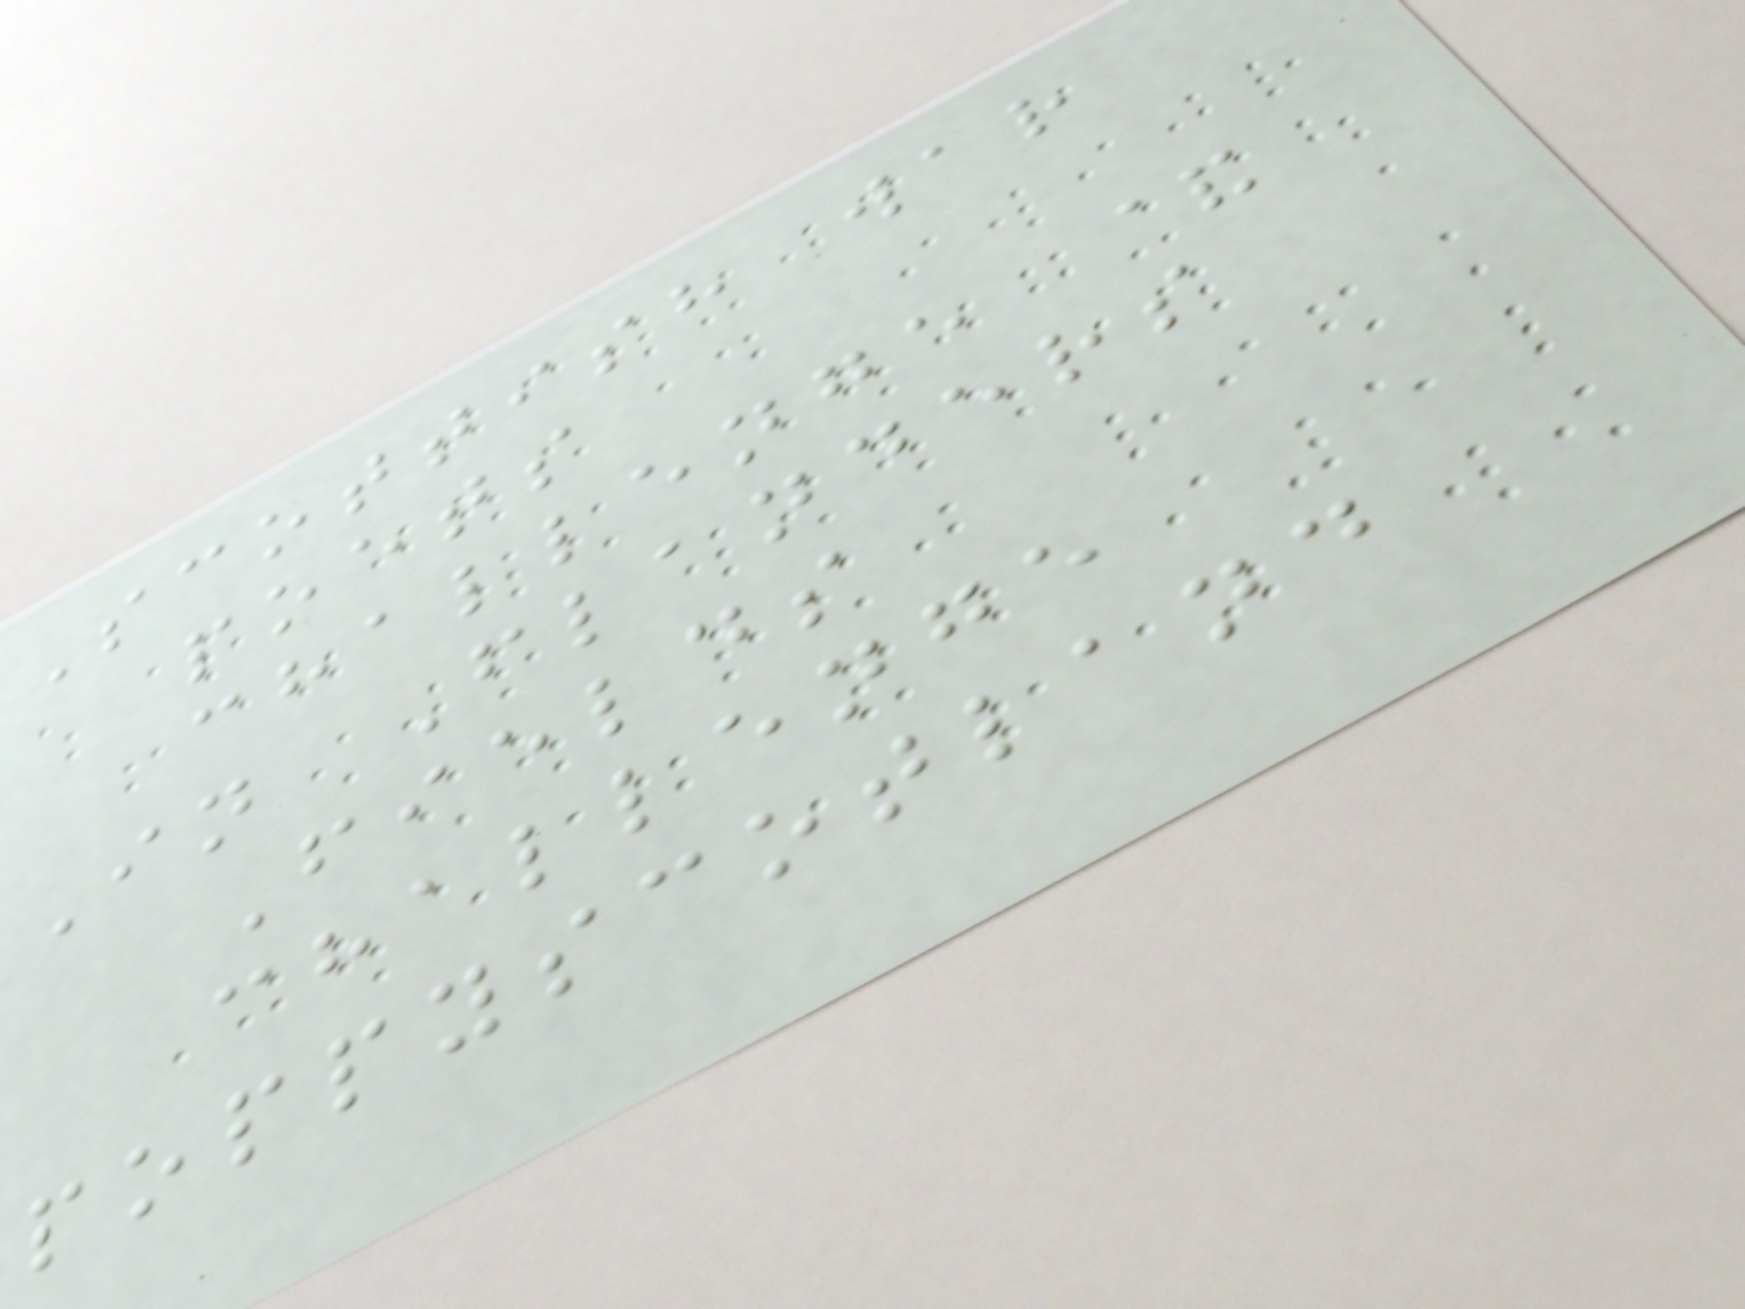Scottish war
poets
challenge &
In Flanders
Fields
challenge
poppyscotland
